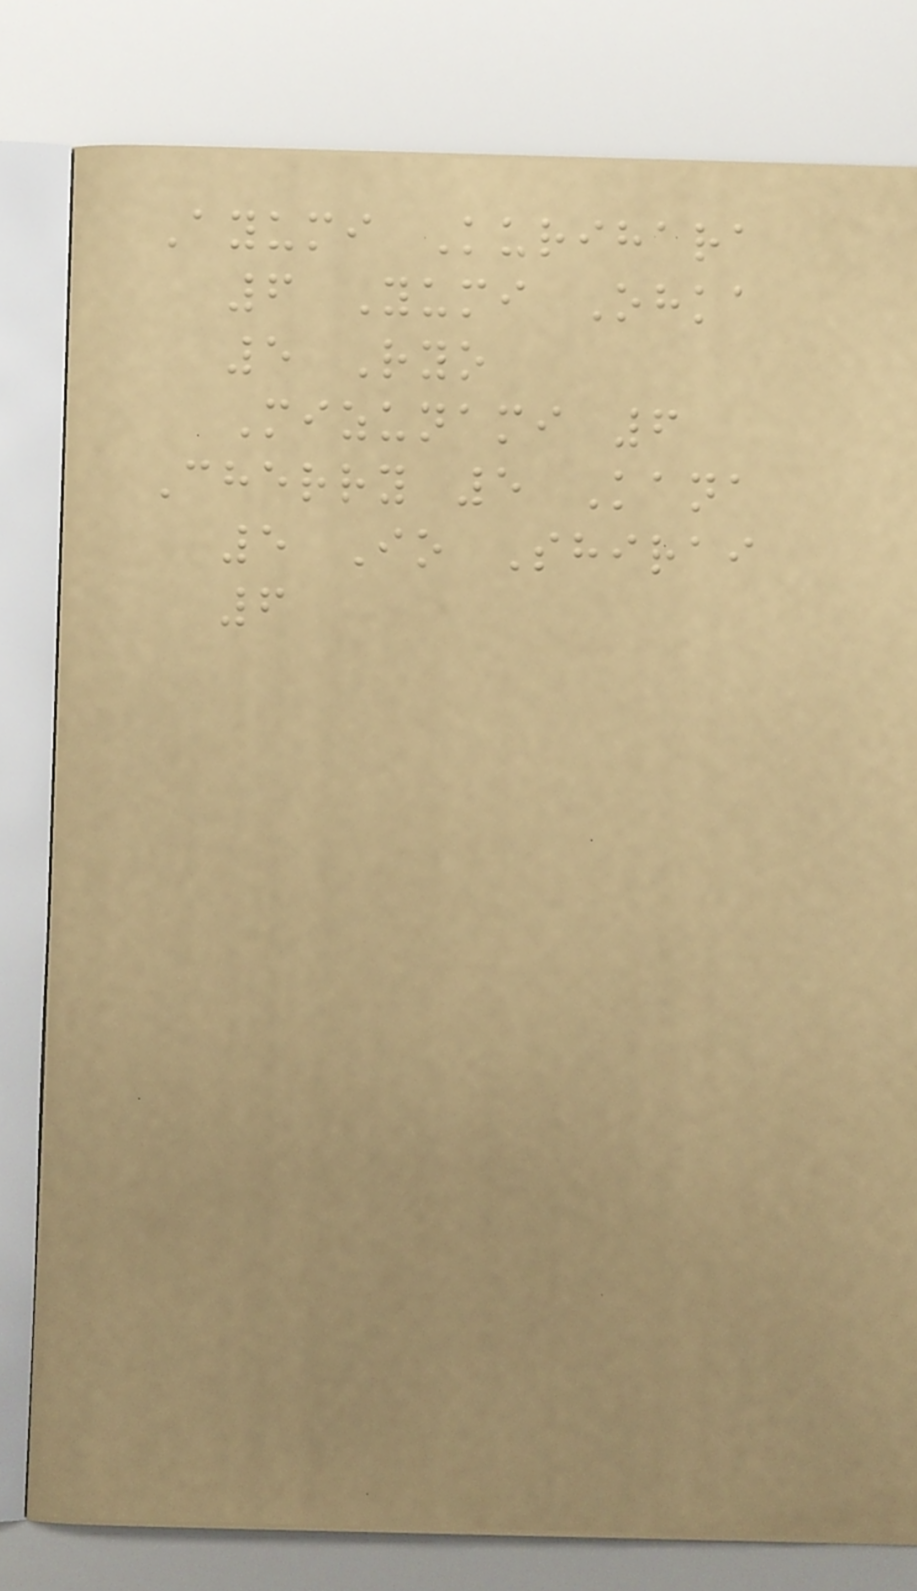Ayumi Kurihara
6 Yumi Ohka
5 Ryo
Mizunami 6
Cherry 5 Kana
5 Io Shirai
6
